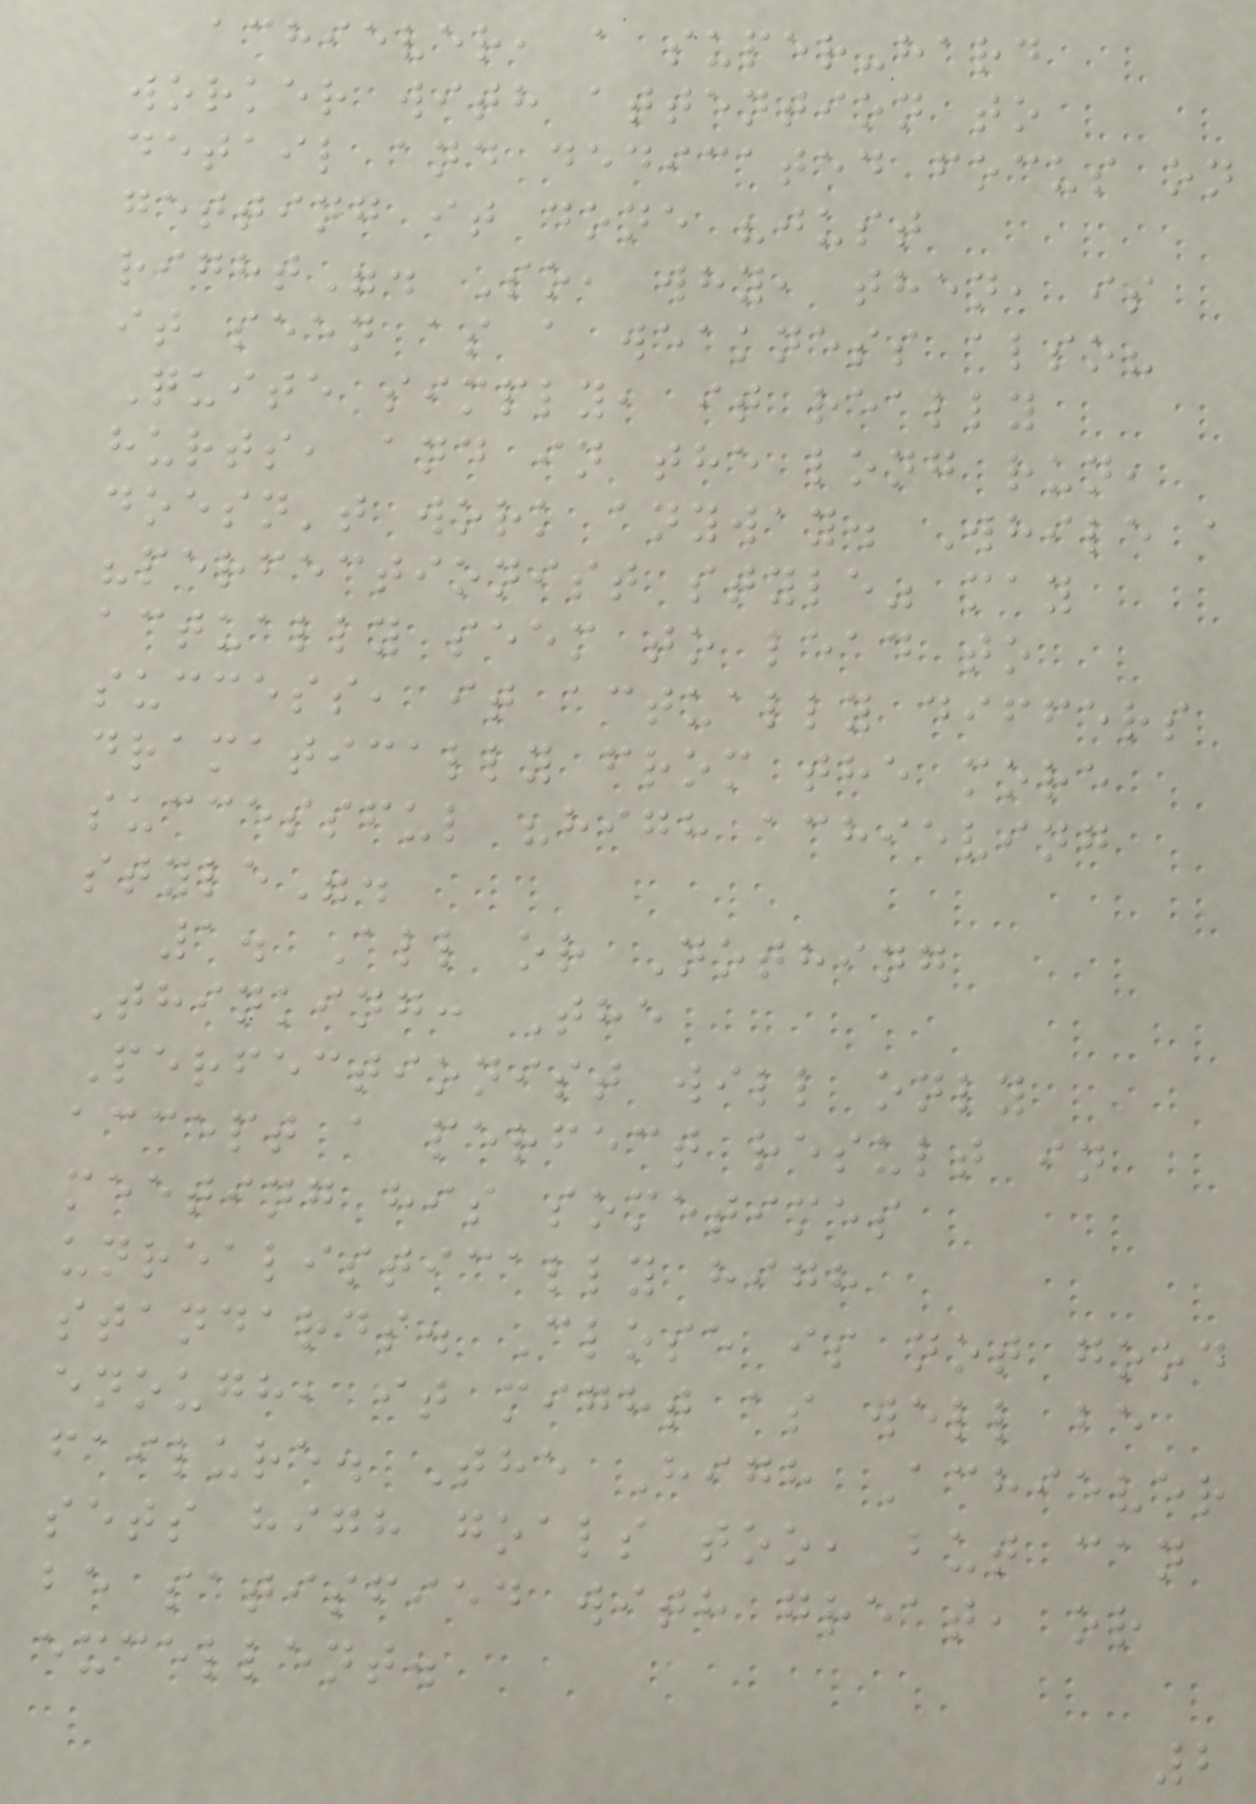achiever, a super-hard
worker with attention to
detail and dedicated focus on
getting it done "just
right". So, why, then, is
it seen as a weakness also?
Quite simply, it really
hurts, and in the long run,
doesn't work anyway. While a
"perfectionist style" may
actually seem to lead to
success, it actually differs
dramatically from the more
successful "high achieving
style".
1. All or Nothing
Thinking: The
Perfectionist will only
accept a perfect result in
meeting his sometimes
unrealistically high
standards. Close is not good
enough, it might as well be
failure. The High Achiever
sets high goals too, but can
be satisfied with great, or
excellent.
2
